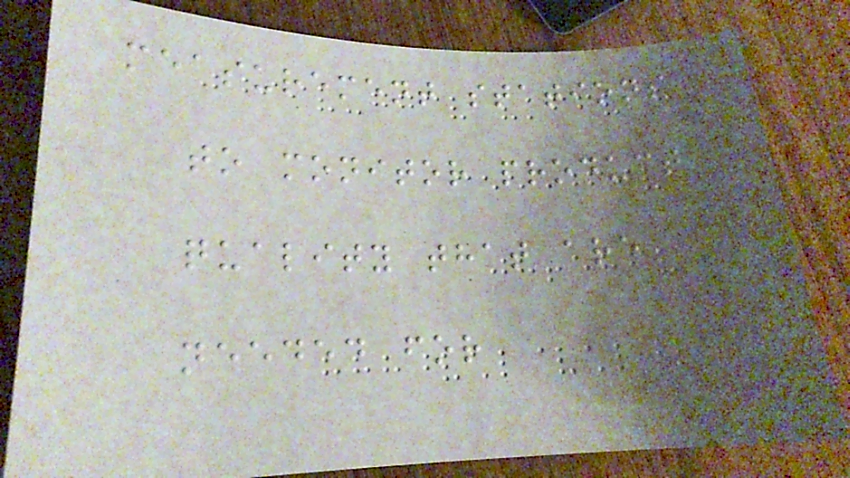measurement stations
to monitor product
quality that are
needed for
